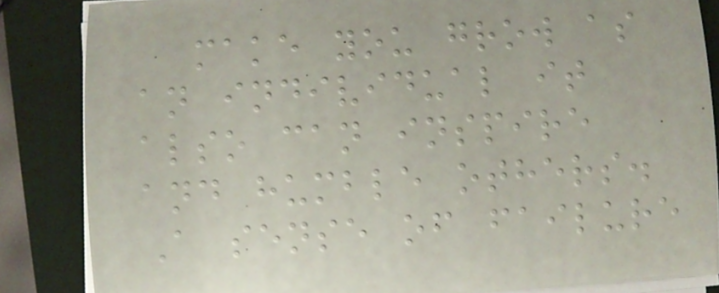make you grow as
an individual it
also can inspire
and humble others.
A sense of failure
